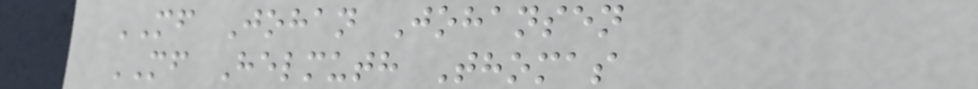MF Johan Johansen
MF Helmuth Thomas
